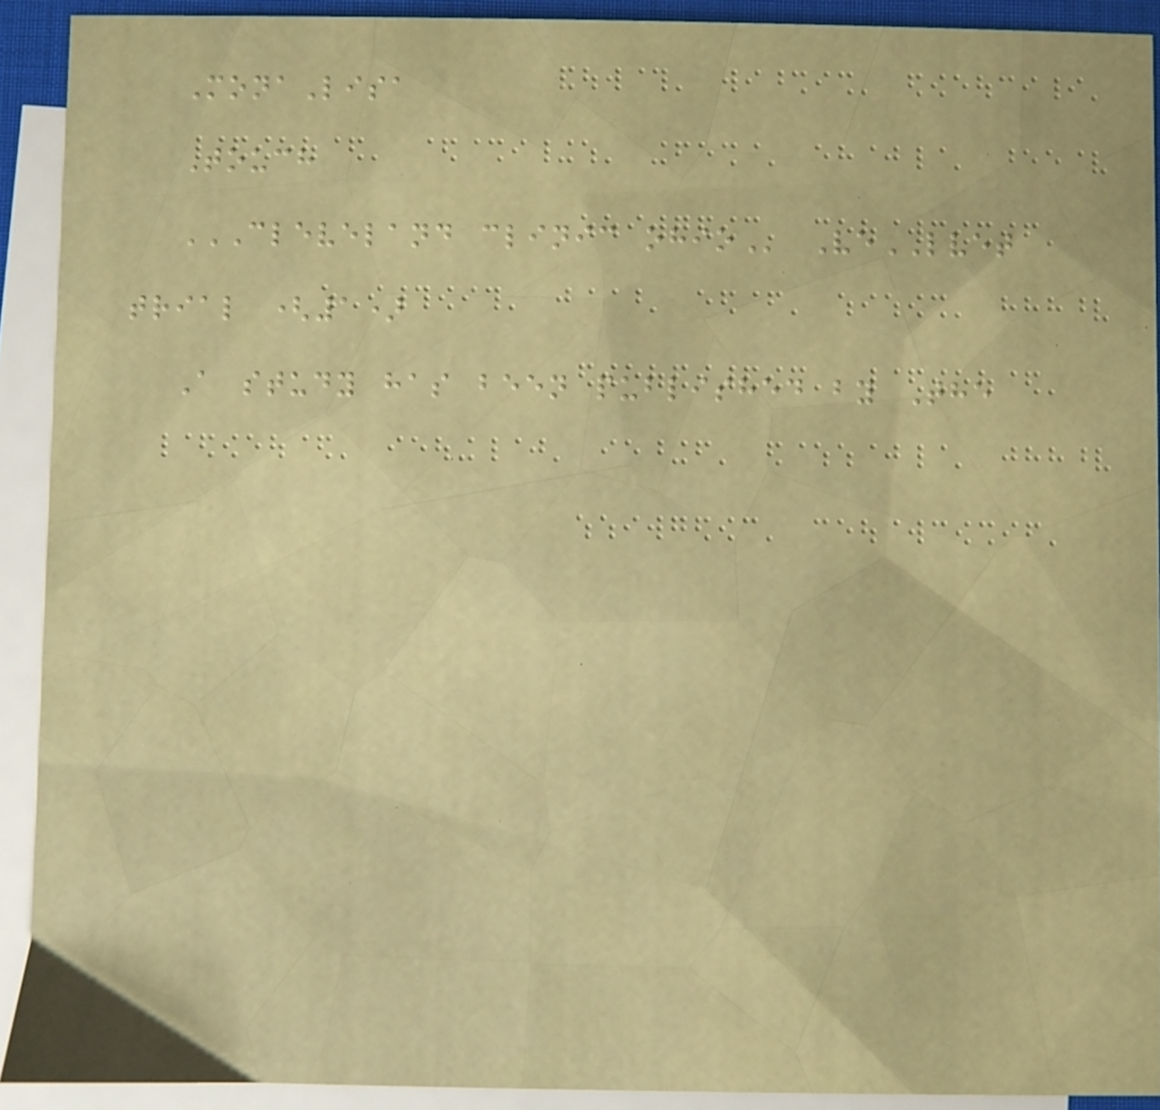MonaLisa
Touch
CLEVELAND CLINIC OHIO VeLVET
trial (1)
A study has been published by The
